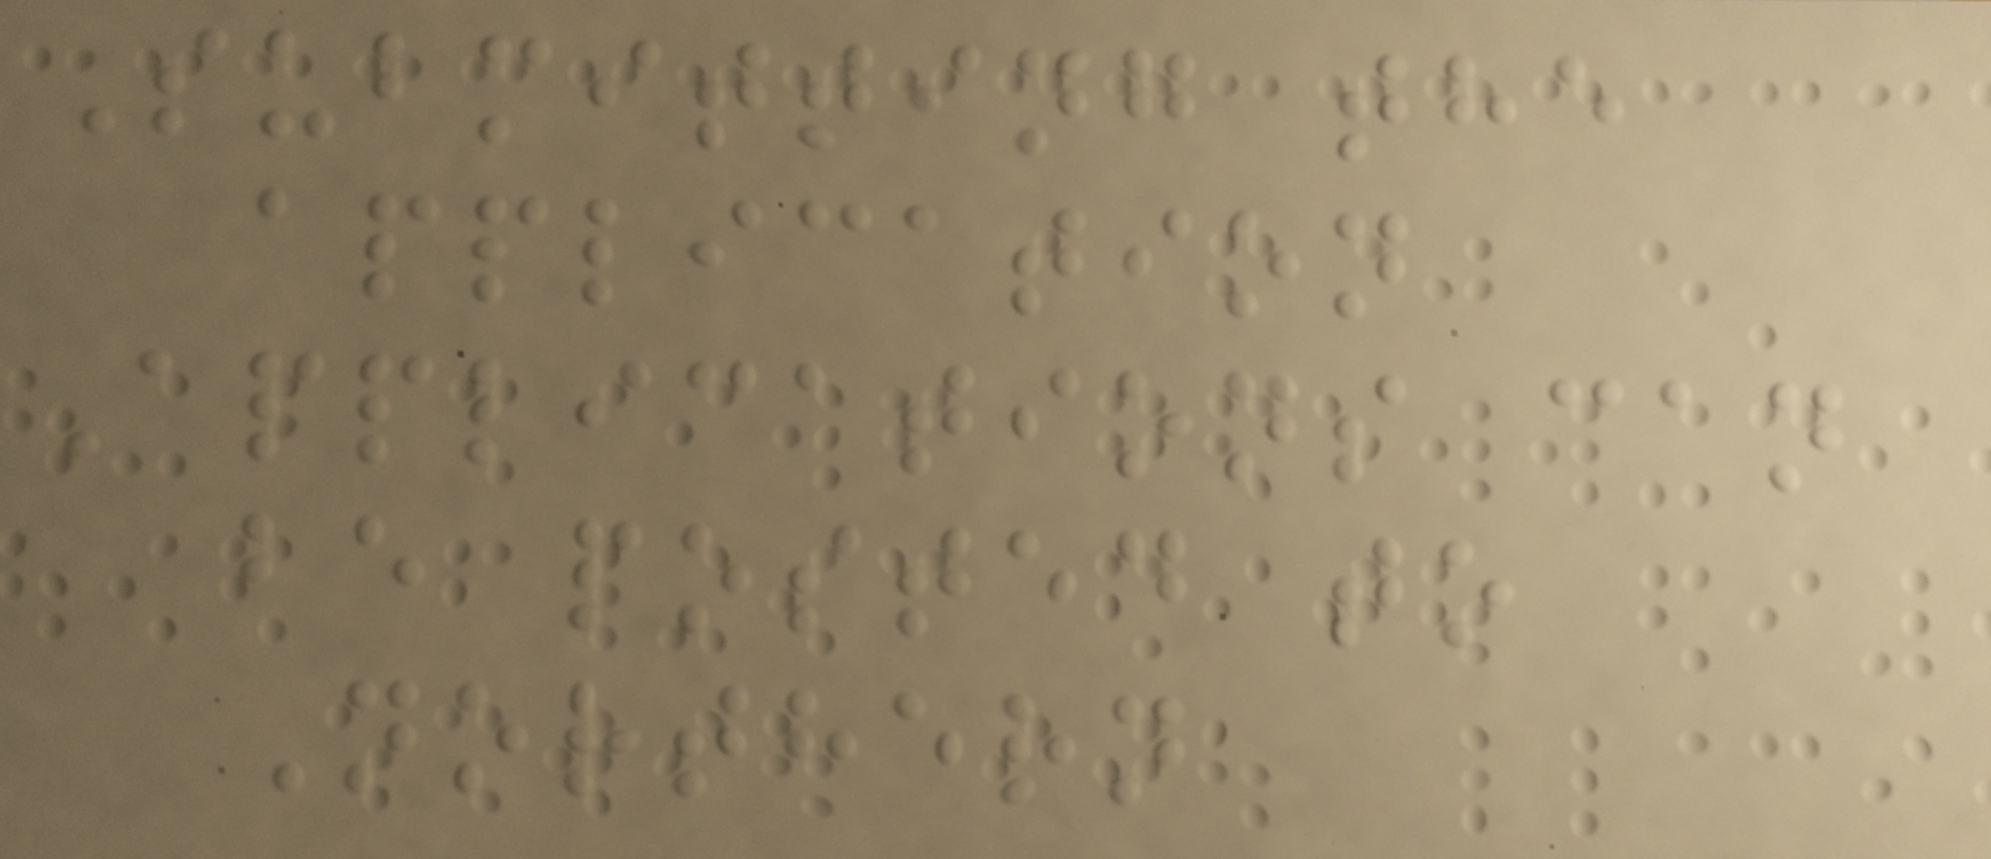Submitting the
application
Applications can
be posted to
Northern
